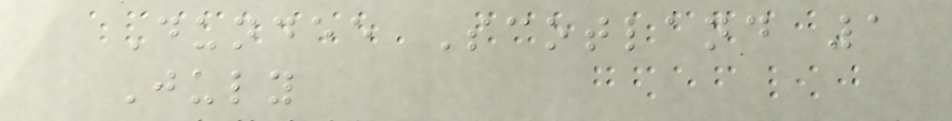Dundee Scotland 1
July
